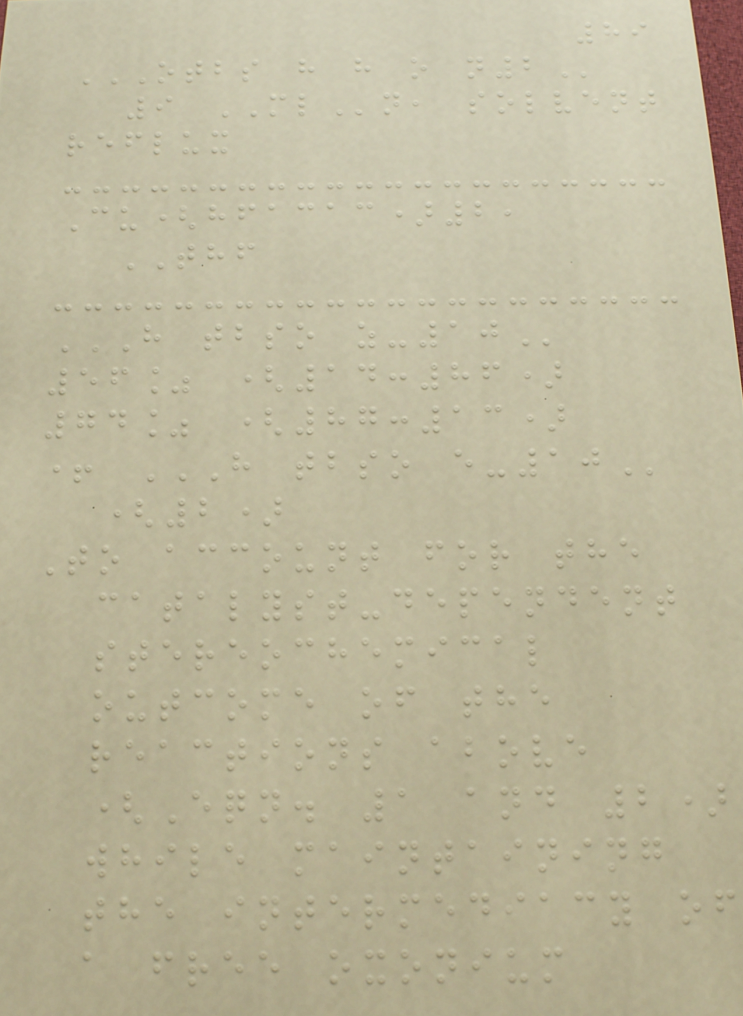89
OTBS H H O N2
9 MLn, solvent
reflux
Cu(hfacac)2,
THF
H TBSO Z-10
56% (14:86)
74% (87:13)
+ H TBSO E-10
(2)
To account for the
catalyst-dependent
stereochemical
outcome of the
reactions above
(Eqn. 1 and 2)
while maintaining
the intermediacy of
a free oxonium
